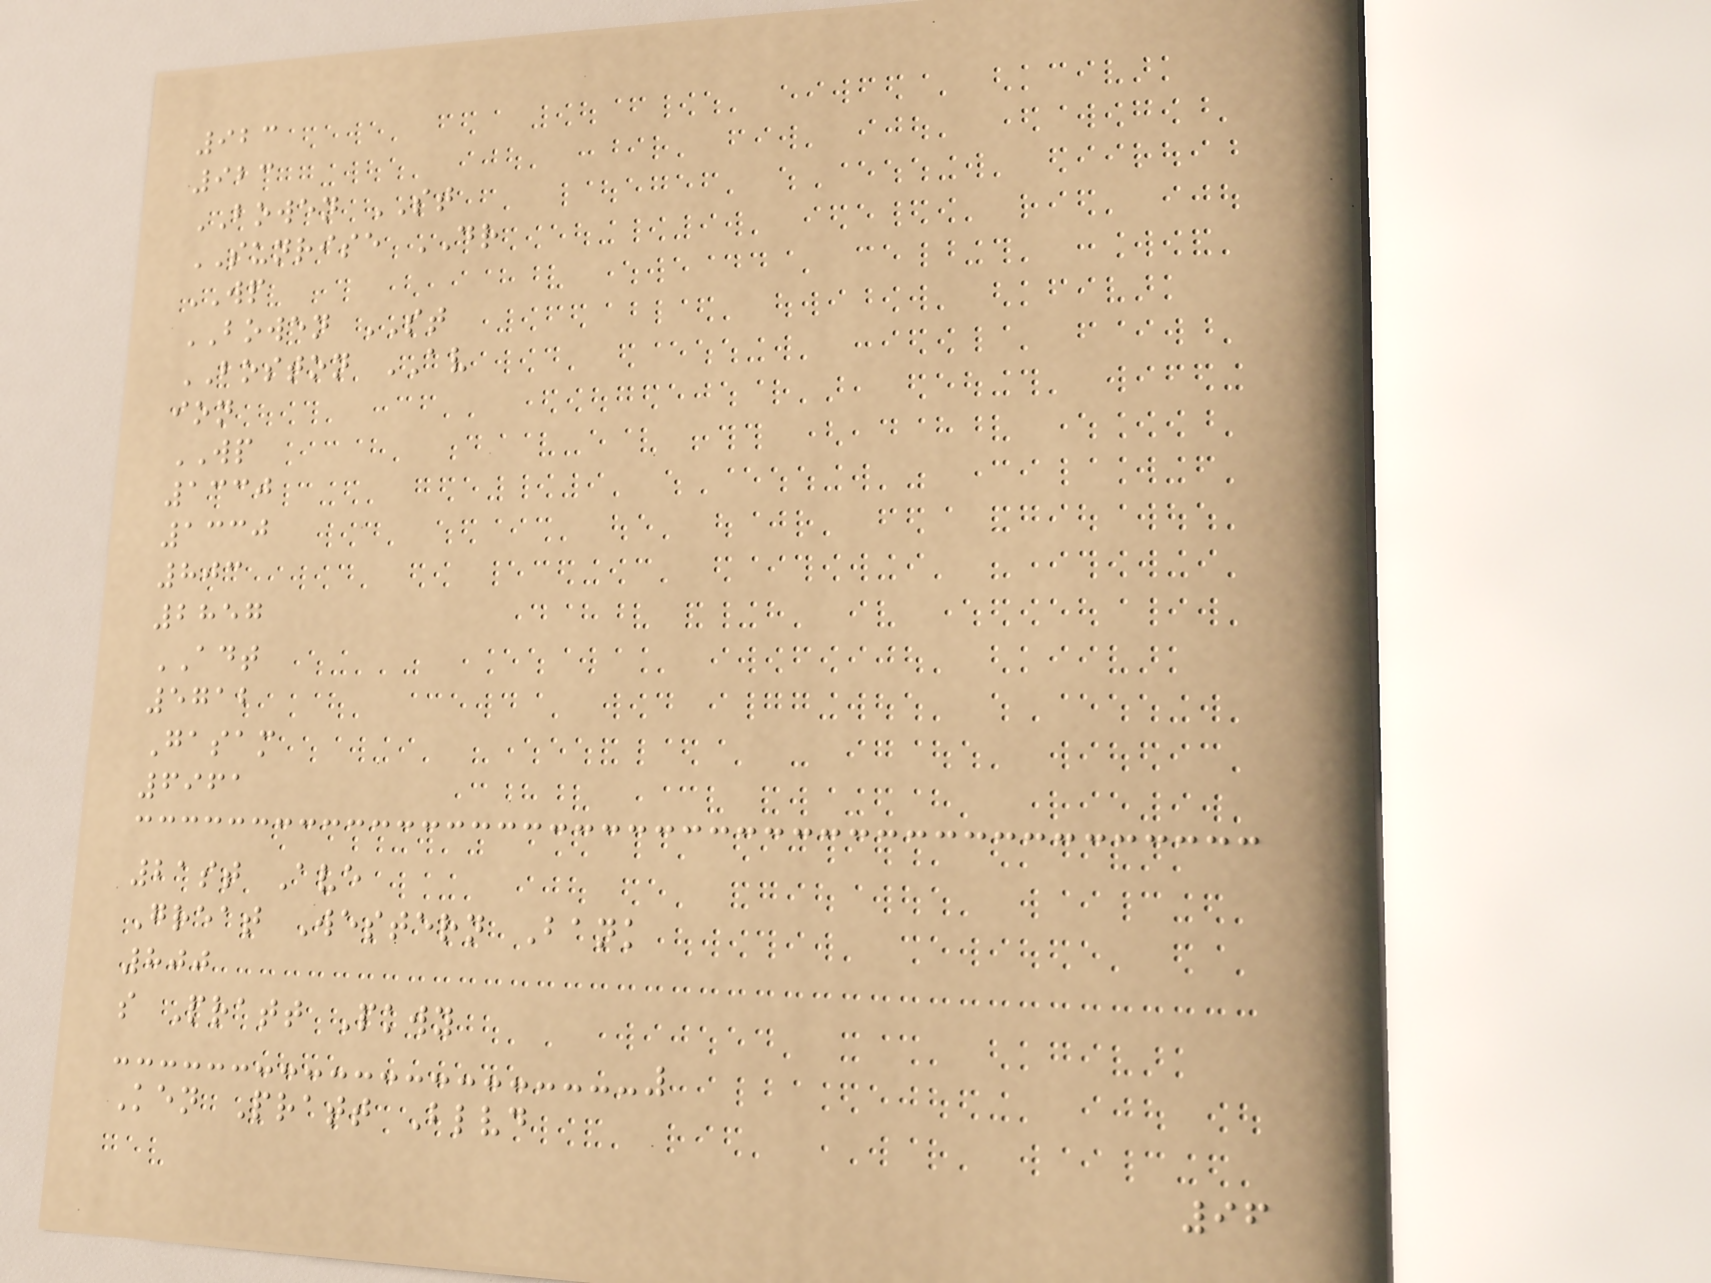923
923
BOWEN ST
SUNRISE DR
WP
BOWEN ST
BOSTON AV
ion
WP
1330
1330
803
2857
ADT
5712
Gasam
6961
21st Ave
Great Western Bank
800
s Pratt Pkwy
Ken Pratt Blvd
96
